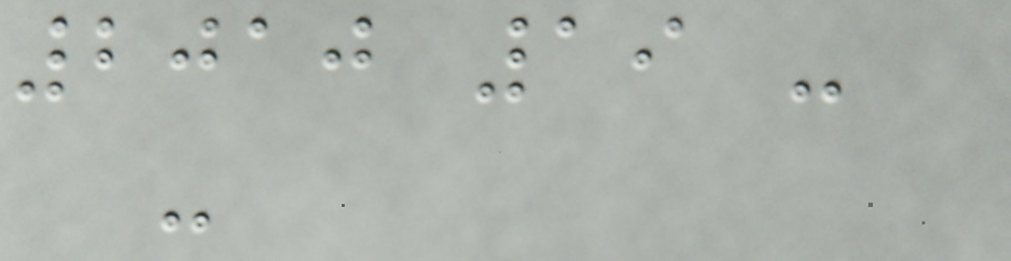2010 19 -
-
